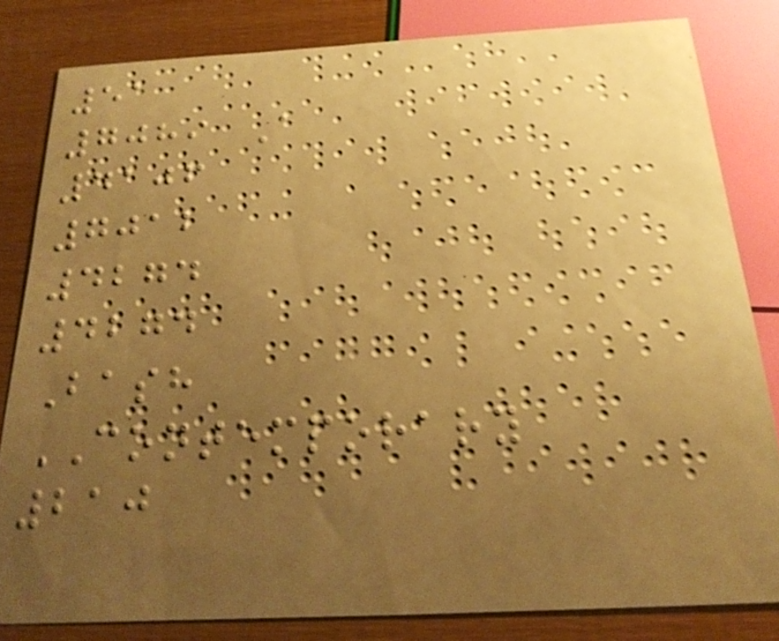51
7089 A
4106
7012
4274
4274
Bash
CONTEMPORARY
210
